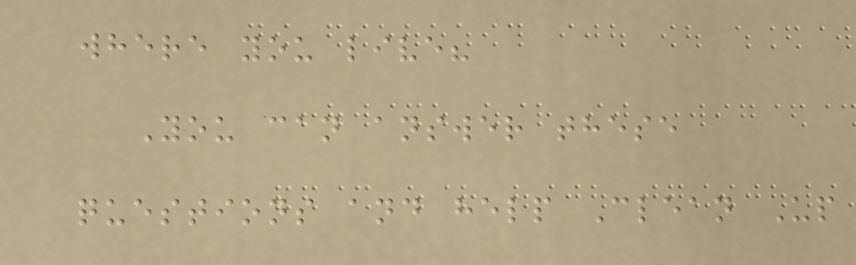where you live?
You can answer these
questions and help Clean Up
